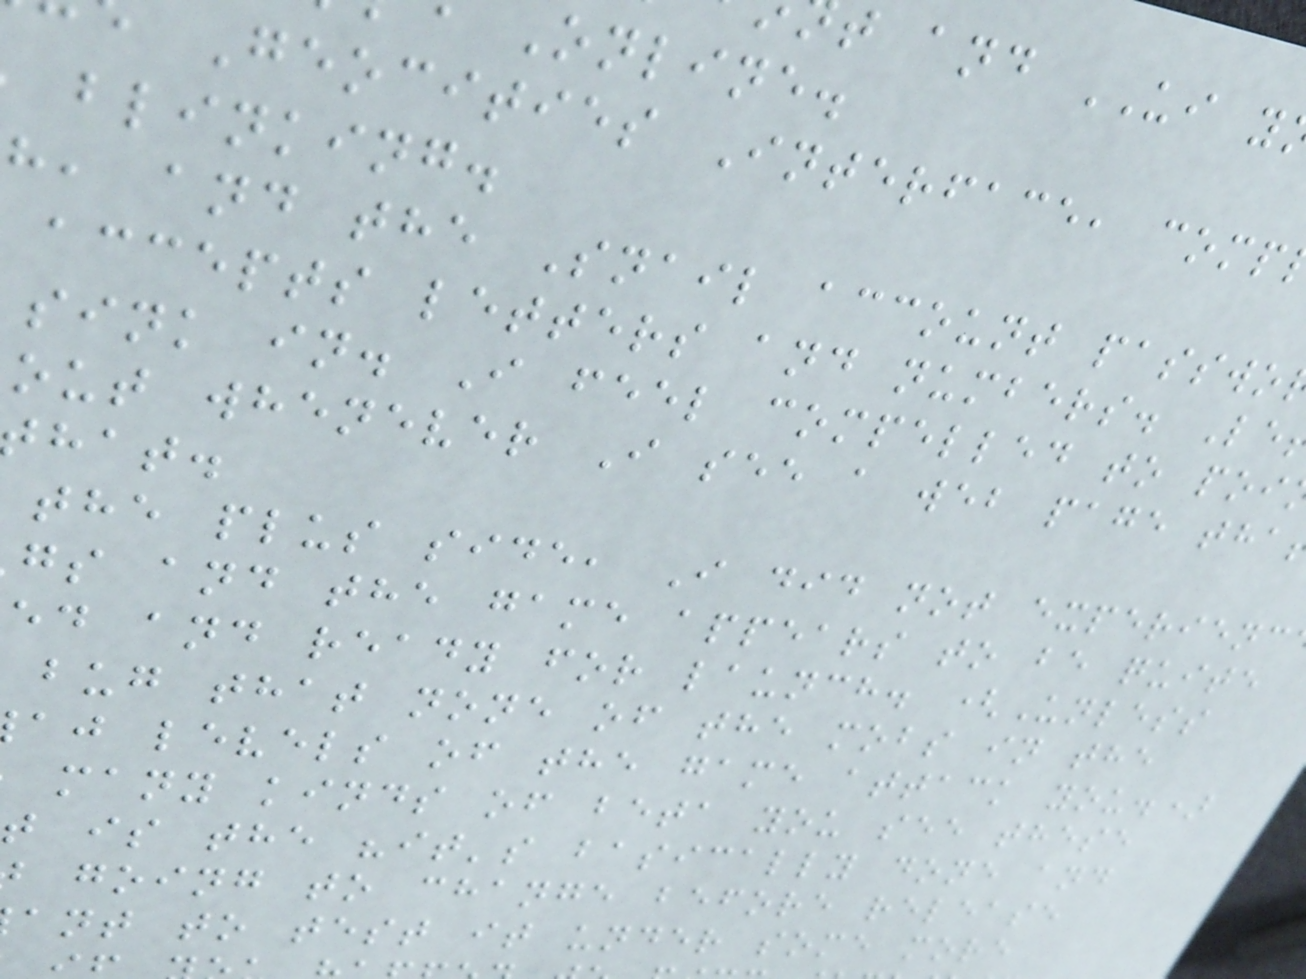t and UI y
Online.
Geocities Interface, comp
blinking.
h, and the Snail account passwo
accepts letters and numbers. Le
sink in. I feel compelled to poi
out whenever I see a web page tha
hat.
the plus side, I did not experienc
gs and the game appears to be quite
ed and ready for launch. (Unless
bug that none of the mobs in the
aj levels of the game attack you.)
many kinds of beta you see these
t is the "it's basically done and
going to change before release
ant to test it under some more
